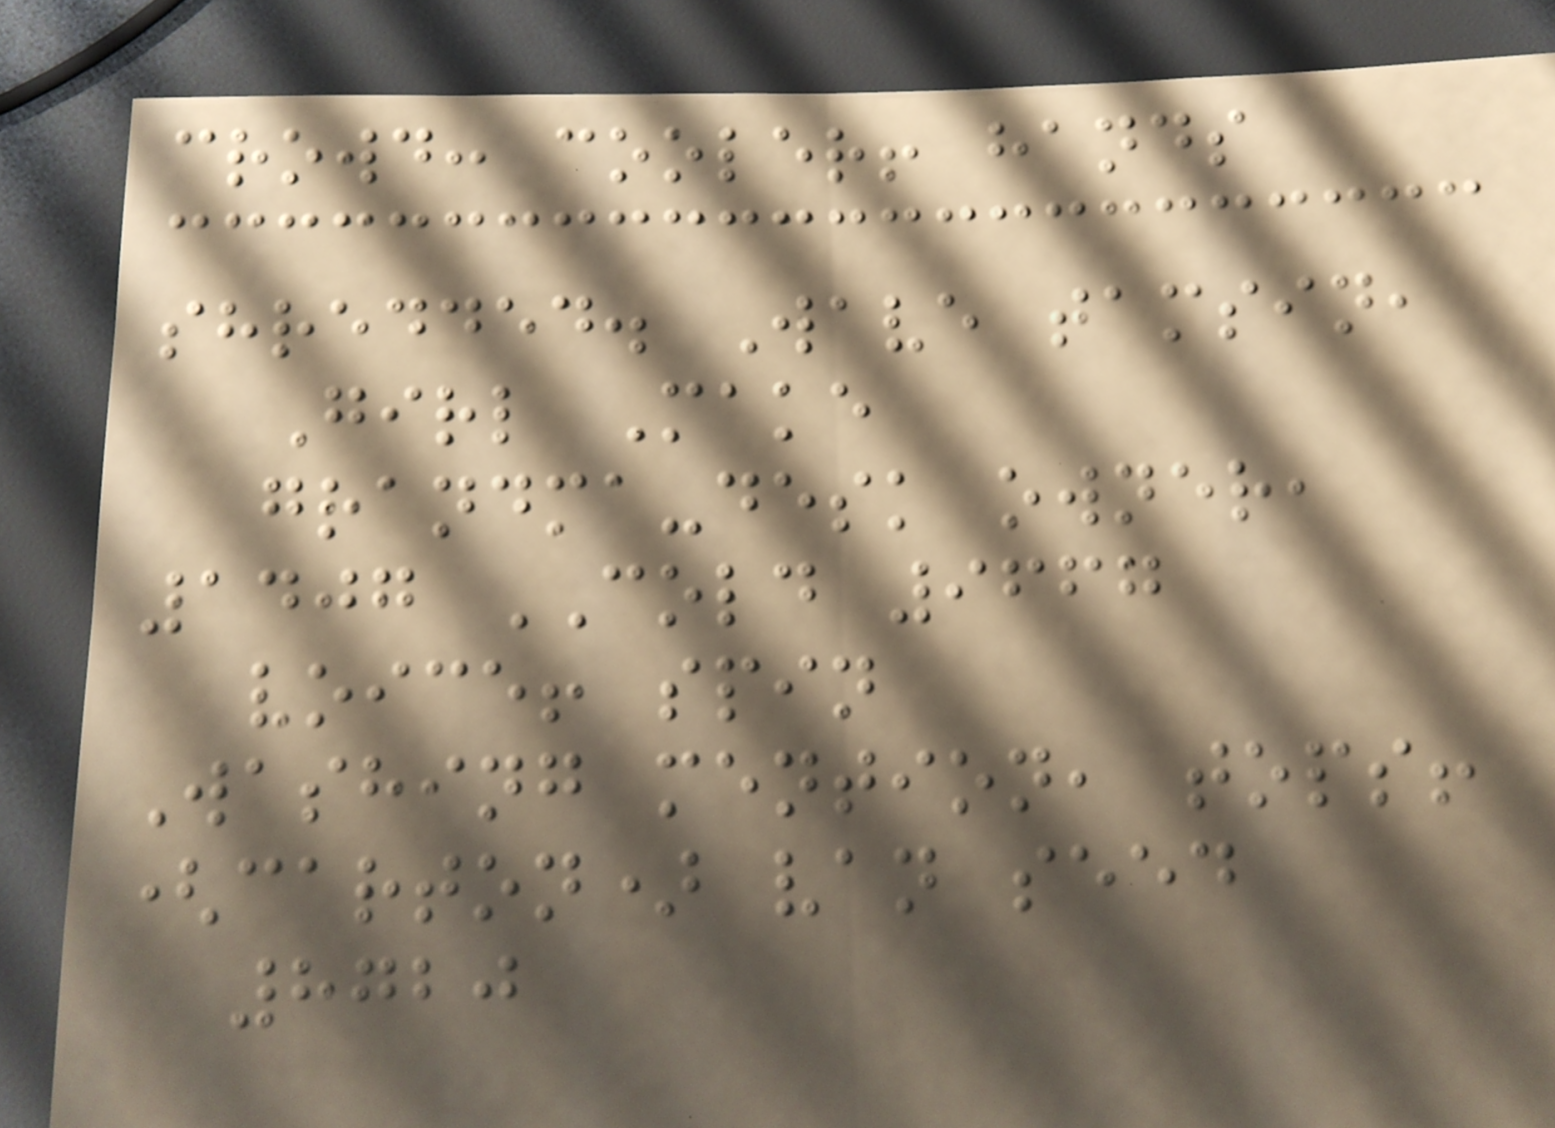crowd: cooler! hands
shredded. Wave tamsin,
Girl Make
grandma-desk owner,
1407 COLD 9667
voice! spin
Washing mention, tops!
(carton) van seed
8720
